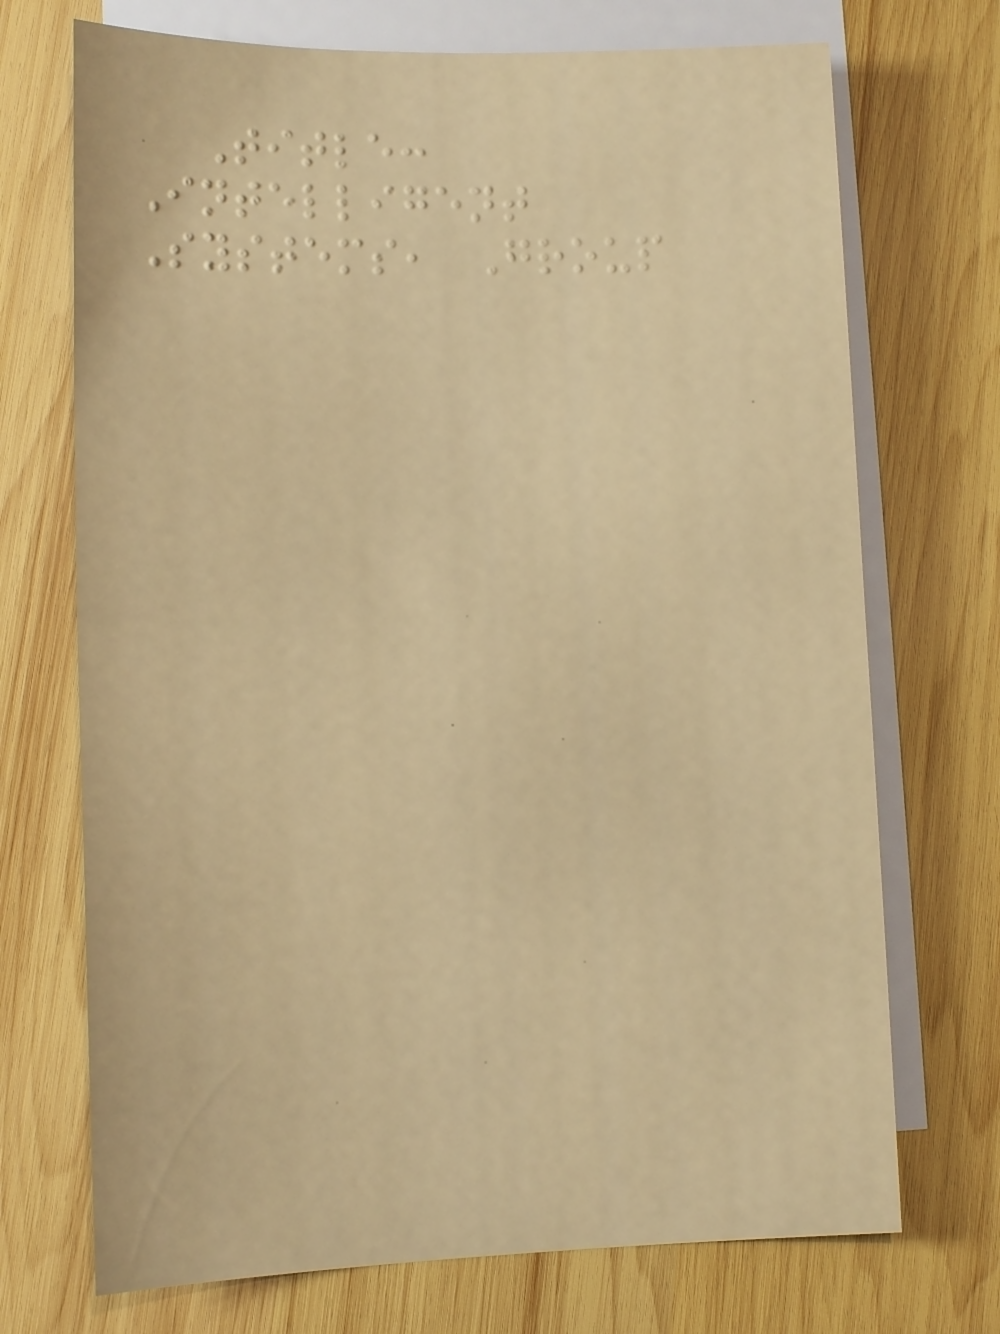Title:
Intelligent
Systems, Group
